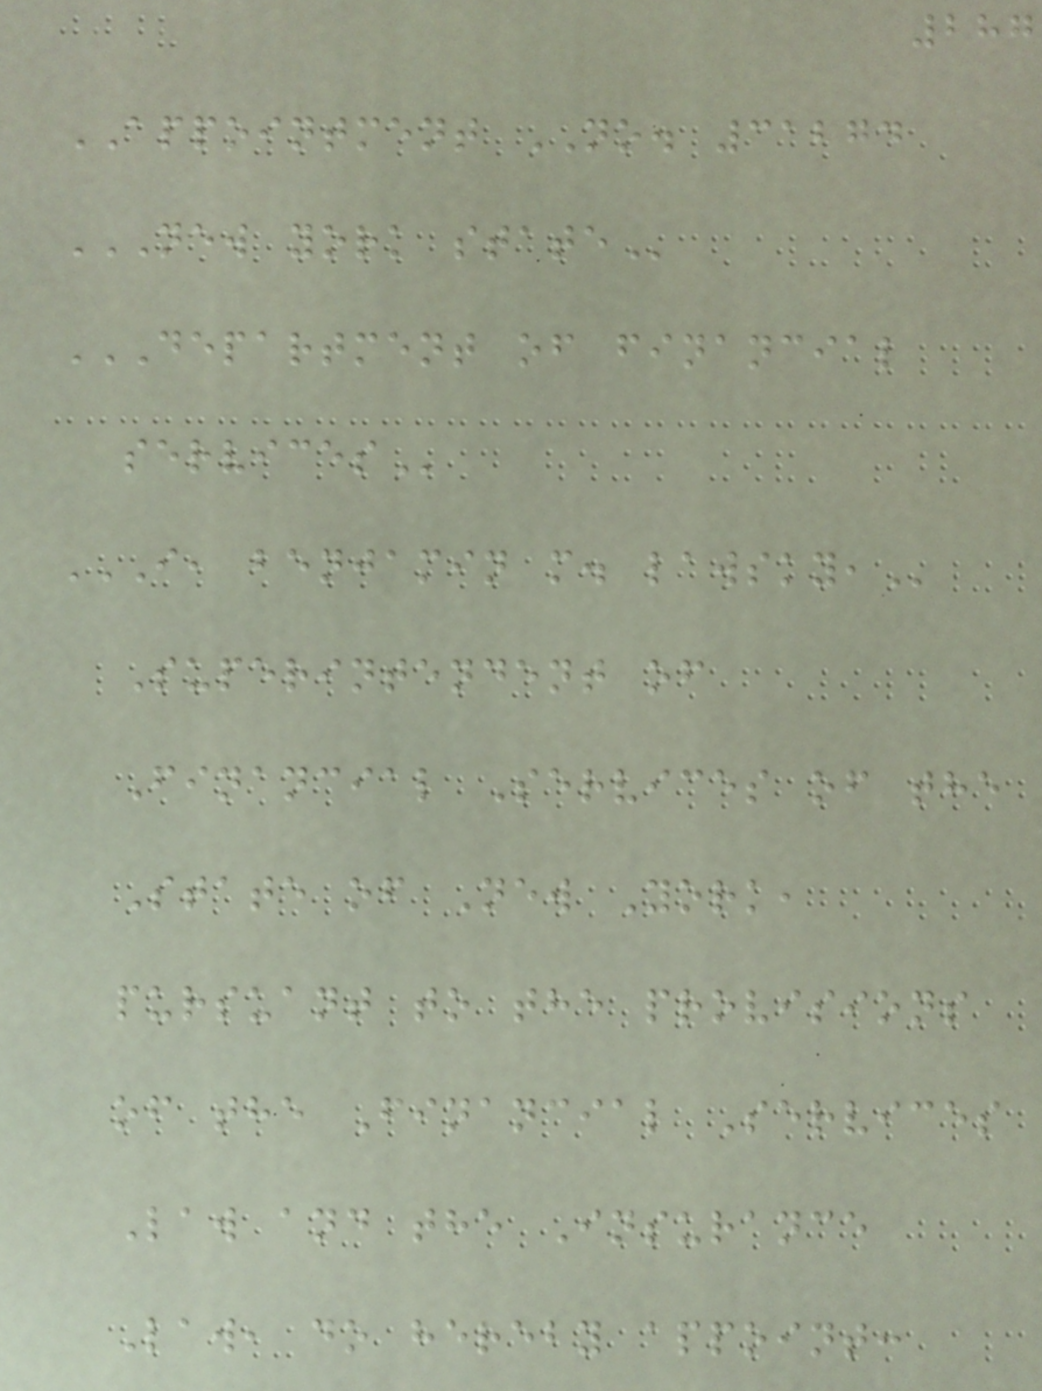287
APPOINTMENT NO. 31274
NEW YORK STATE
DEPARTMENT OF FINANCIAL
SERVICES
I, BENJAMIN M. LAWSKY,
Superintendent of
Financial Services of the
State of New York,
pursuant to the provisions
of the Financial Services
Law and the Insurance
Law, do hereby appoint:
